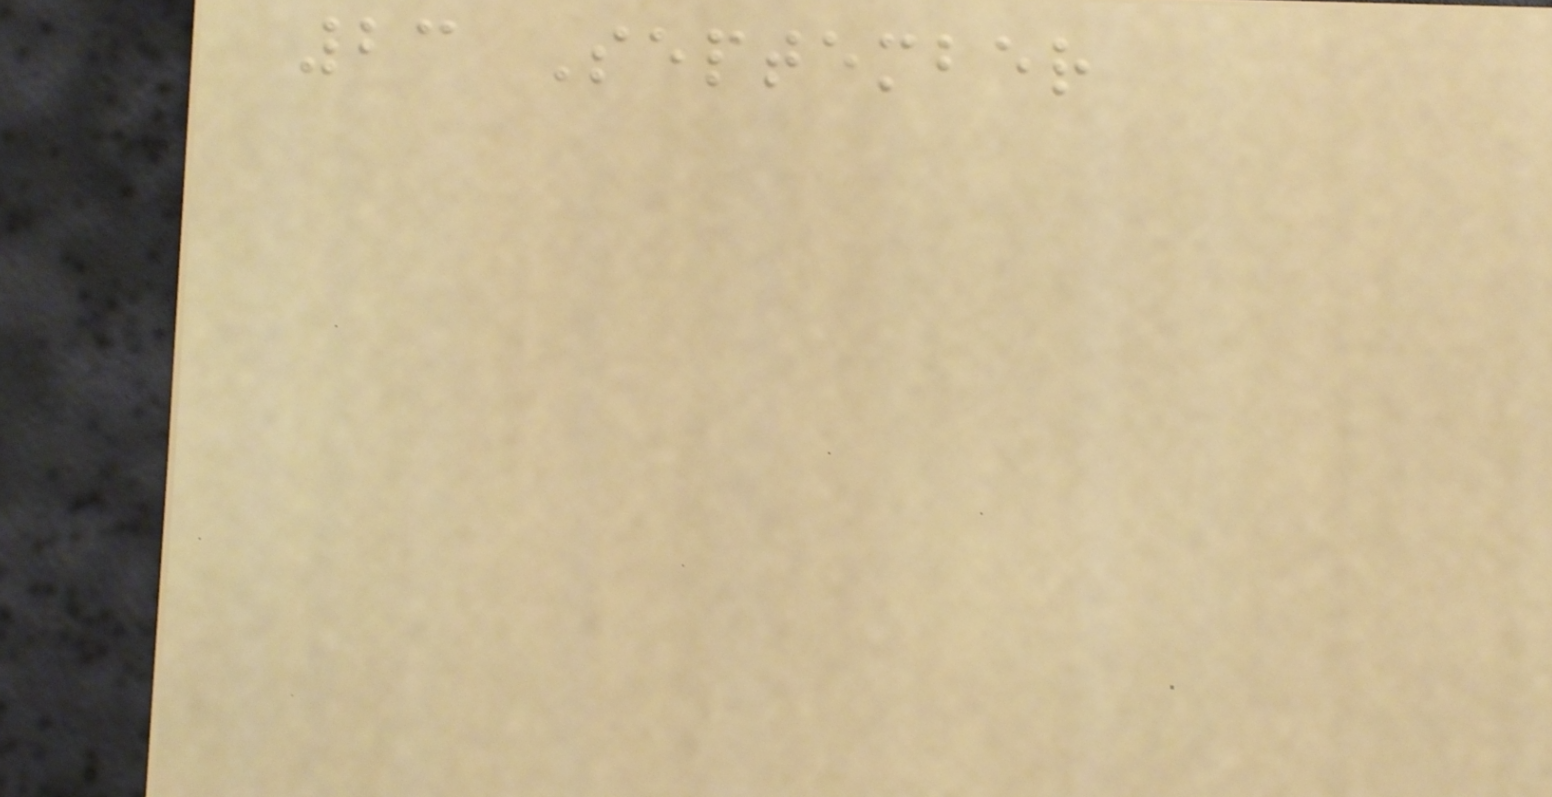23 September
